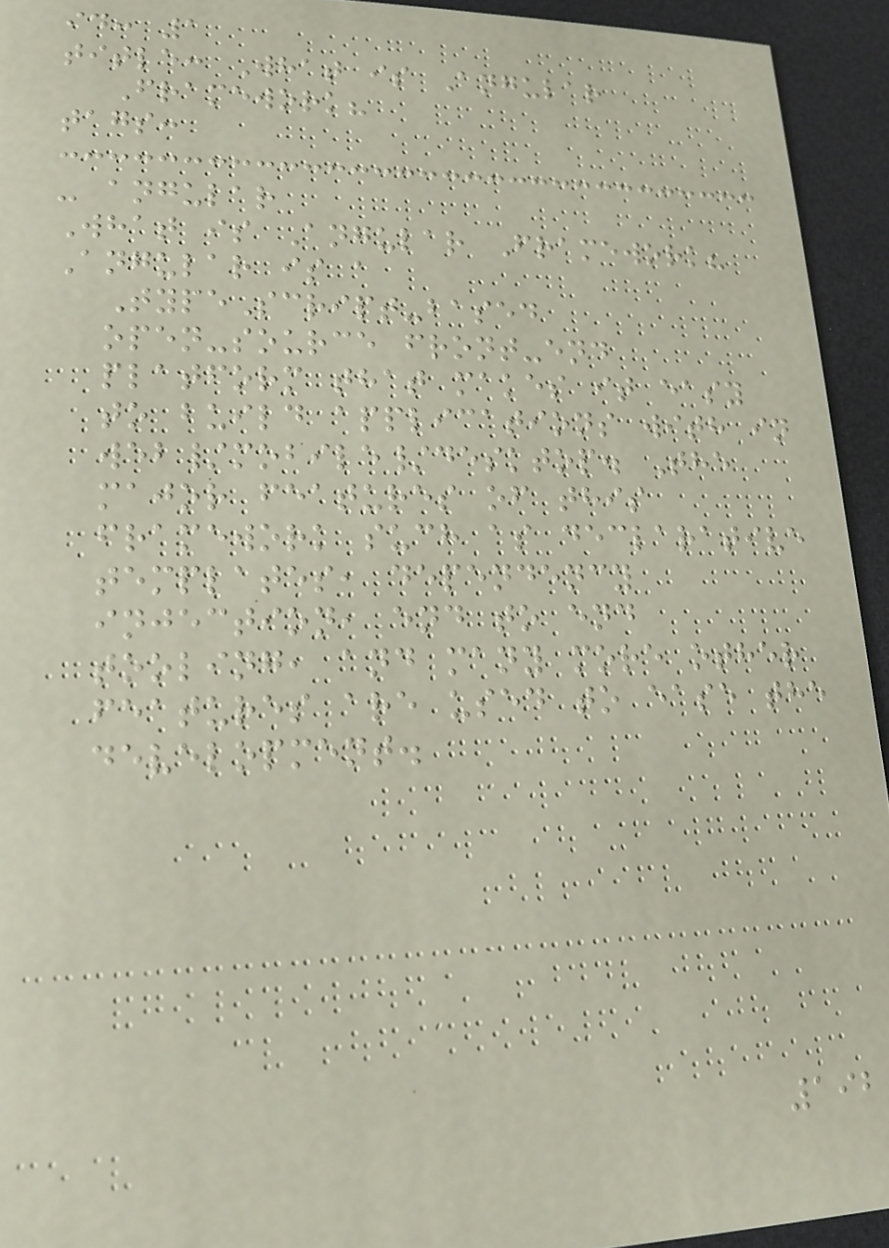id: 1
title: What is Angular
Framework?
tags:
- angular
What is Angular Framework?
Angular is a
TypeScript-based
open-source front-end
platform that makes it easy
to build applications with in
web/mobile/desktop. The
major features of this
framework such as declarative
templates, dependency
injection, end to end
tooling, and many more other
features are used to ease the
development.
192
